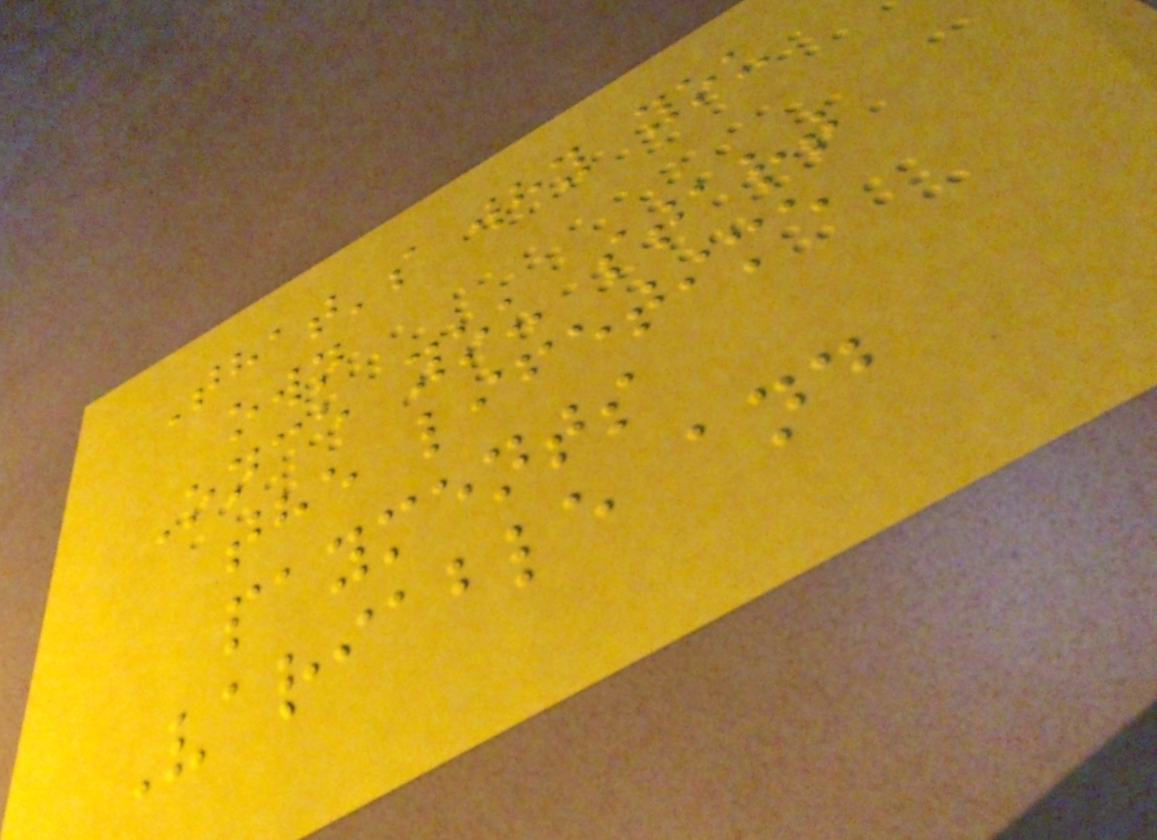That's why you
own
Once you start
the lifetime
payments
Variable and
